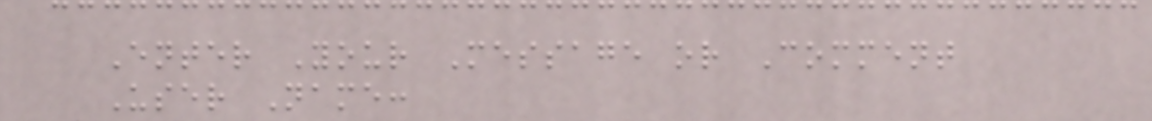Enter Your Message or Comment
User Name:
